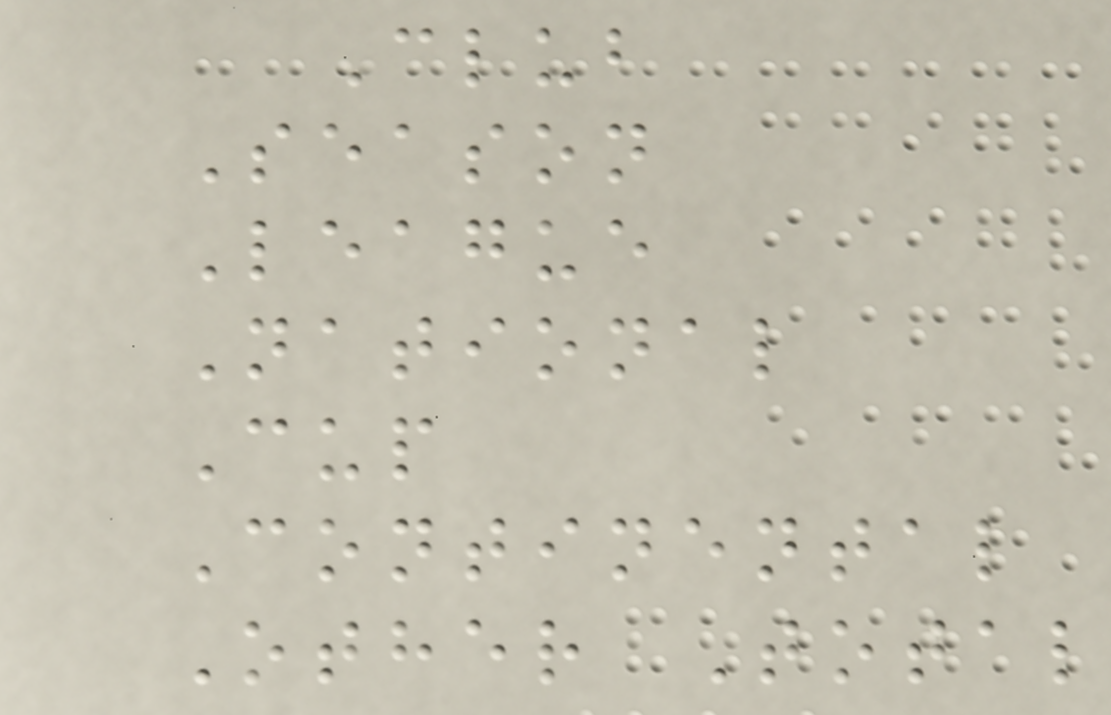Club
Season
League
National
Cup
Continental
Other Total
